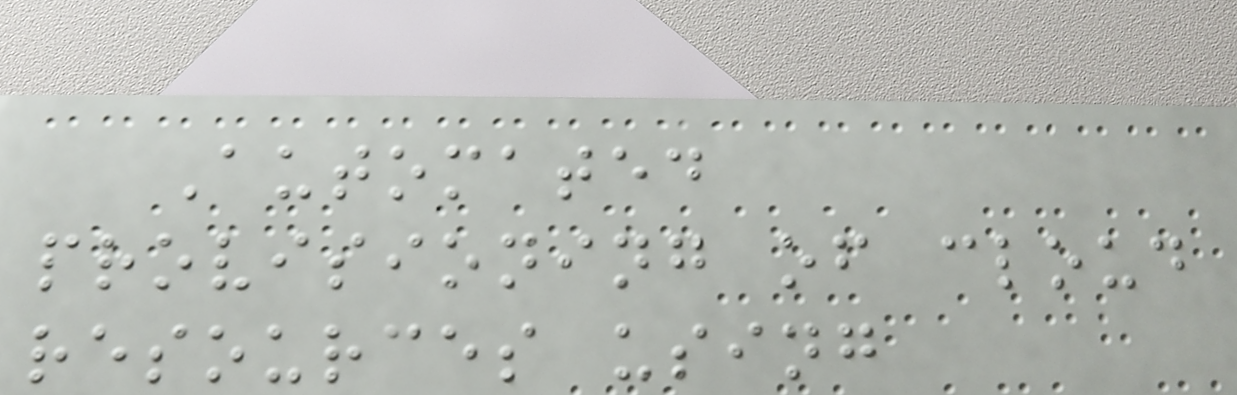Automated
provisioning of cloud
resources using
